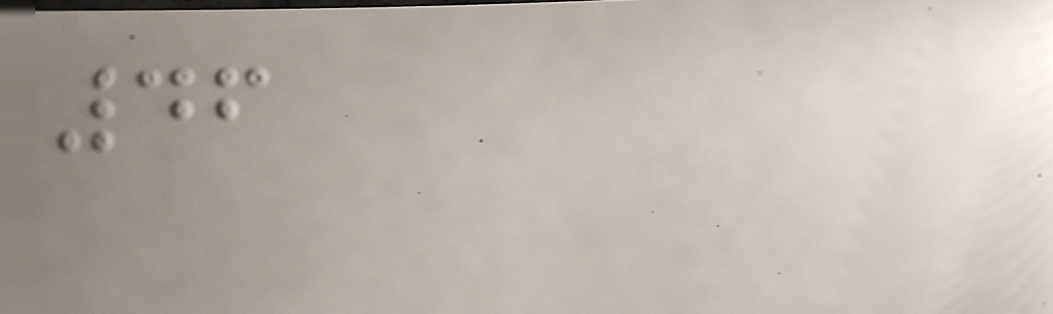46
